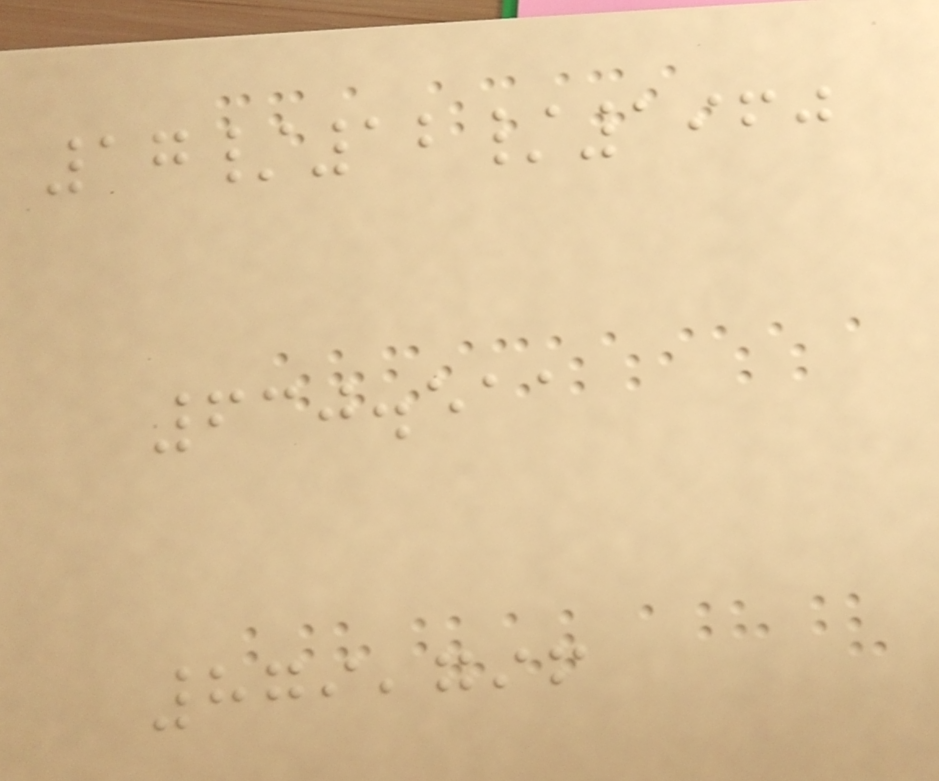17/12/1960
630.511
879,796
